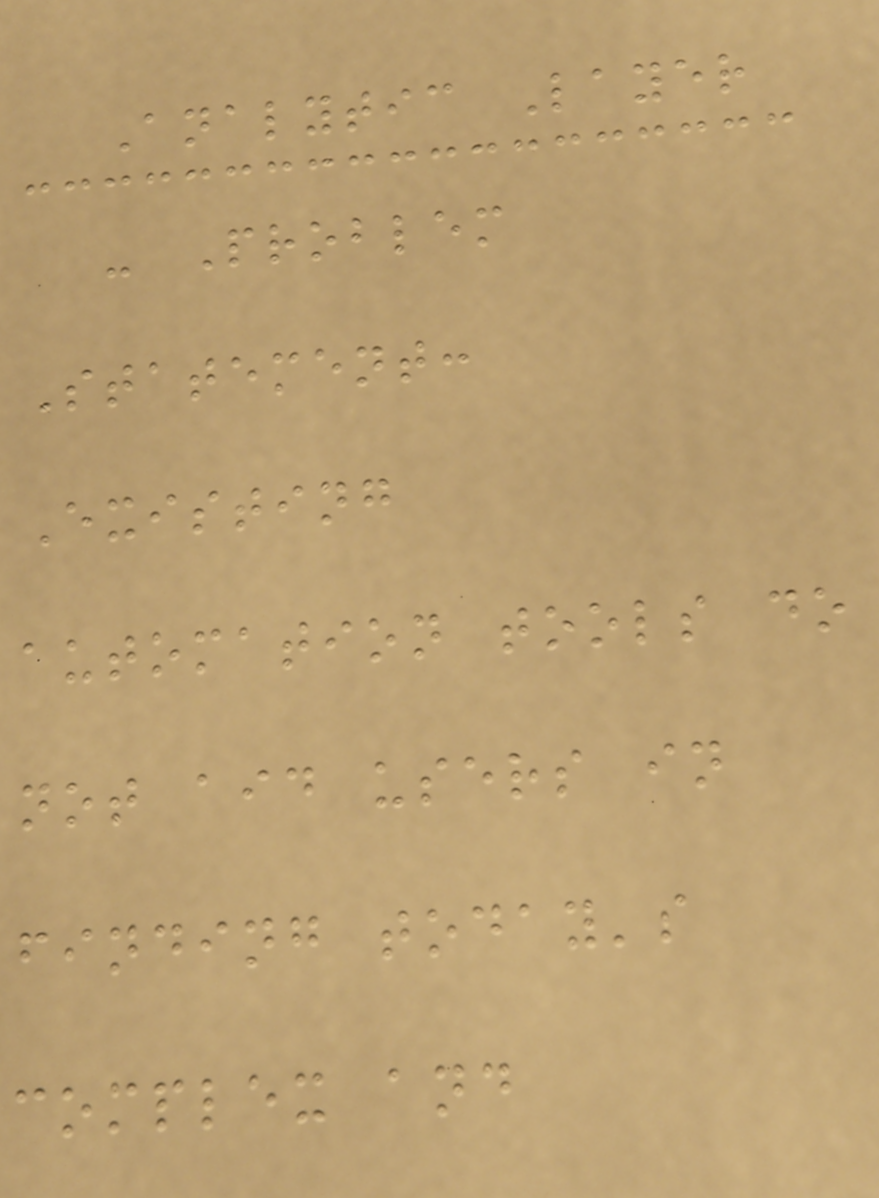Analytic Layer
- Problem
Statement:
Existing
automation tools do
not aid users in
finding today's
complex and
